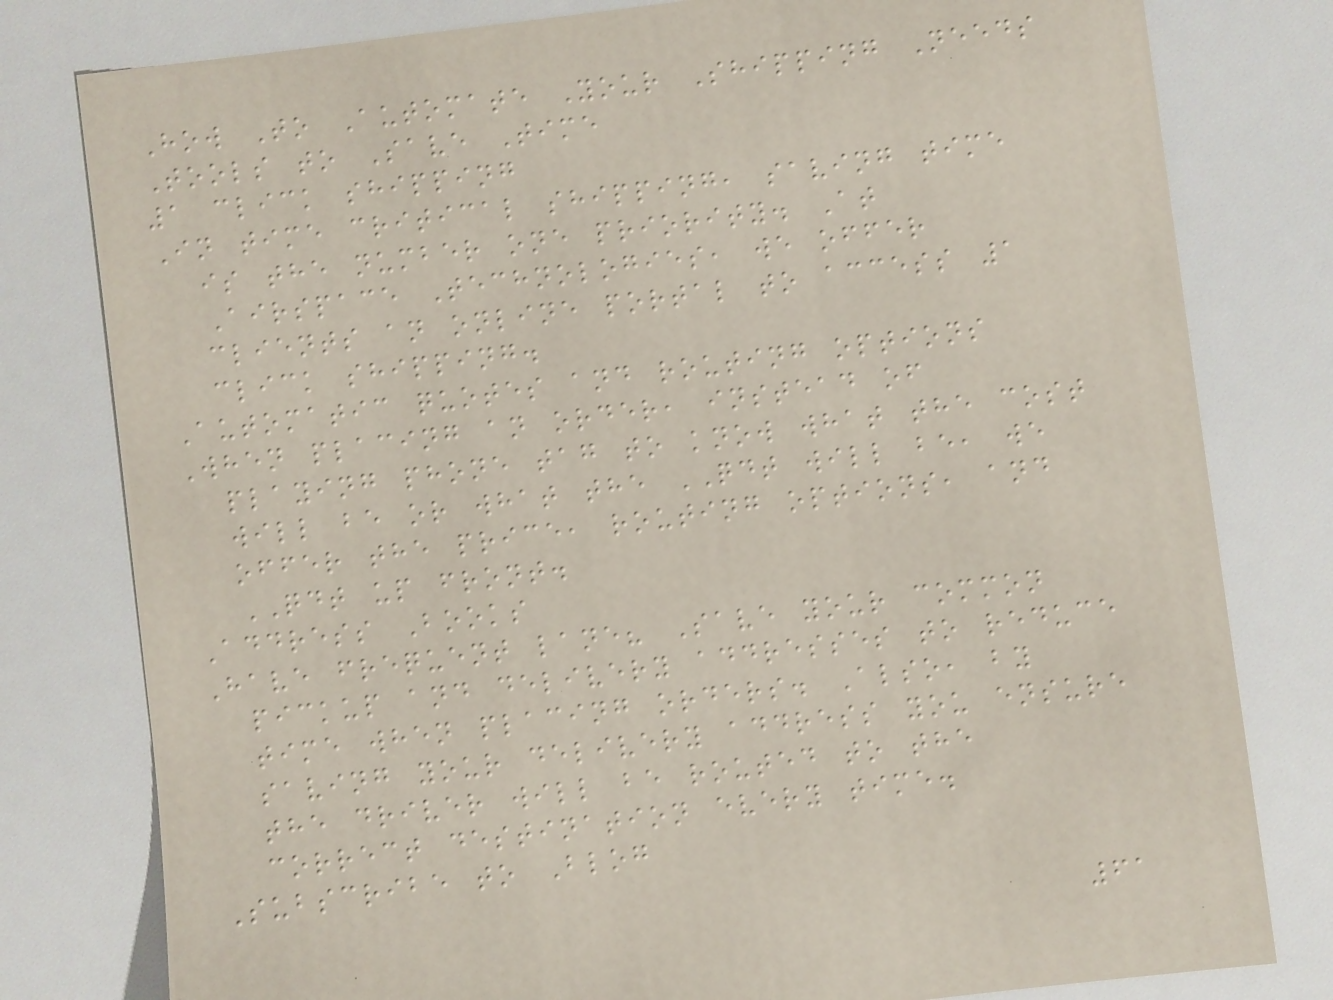How To Automate Your Shipping Needs
Tools to Save Time
1 click shipping
In time critical shipping, saving time
is the number one priority. At
Airspace Technologies, we offer
clients an online portal to access 1
click shipping.
Automatic quotes and routing options
When placing an order, instead of
playing phone tag to know what the cost
will be or what the QDT will be, we
offer the price, routing options, and
QDT up front.
Address Books
Have frequent lane? Save your common
pickup and delivery addresses to reduce
time when placing orders. Also, by
saving your delivery address you ensure
the driver will be routed to the
correct destination every time.
Subscribe to Blog
61
